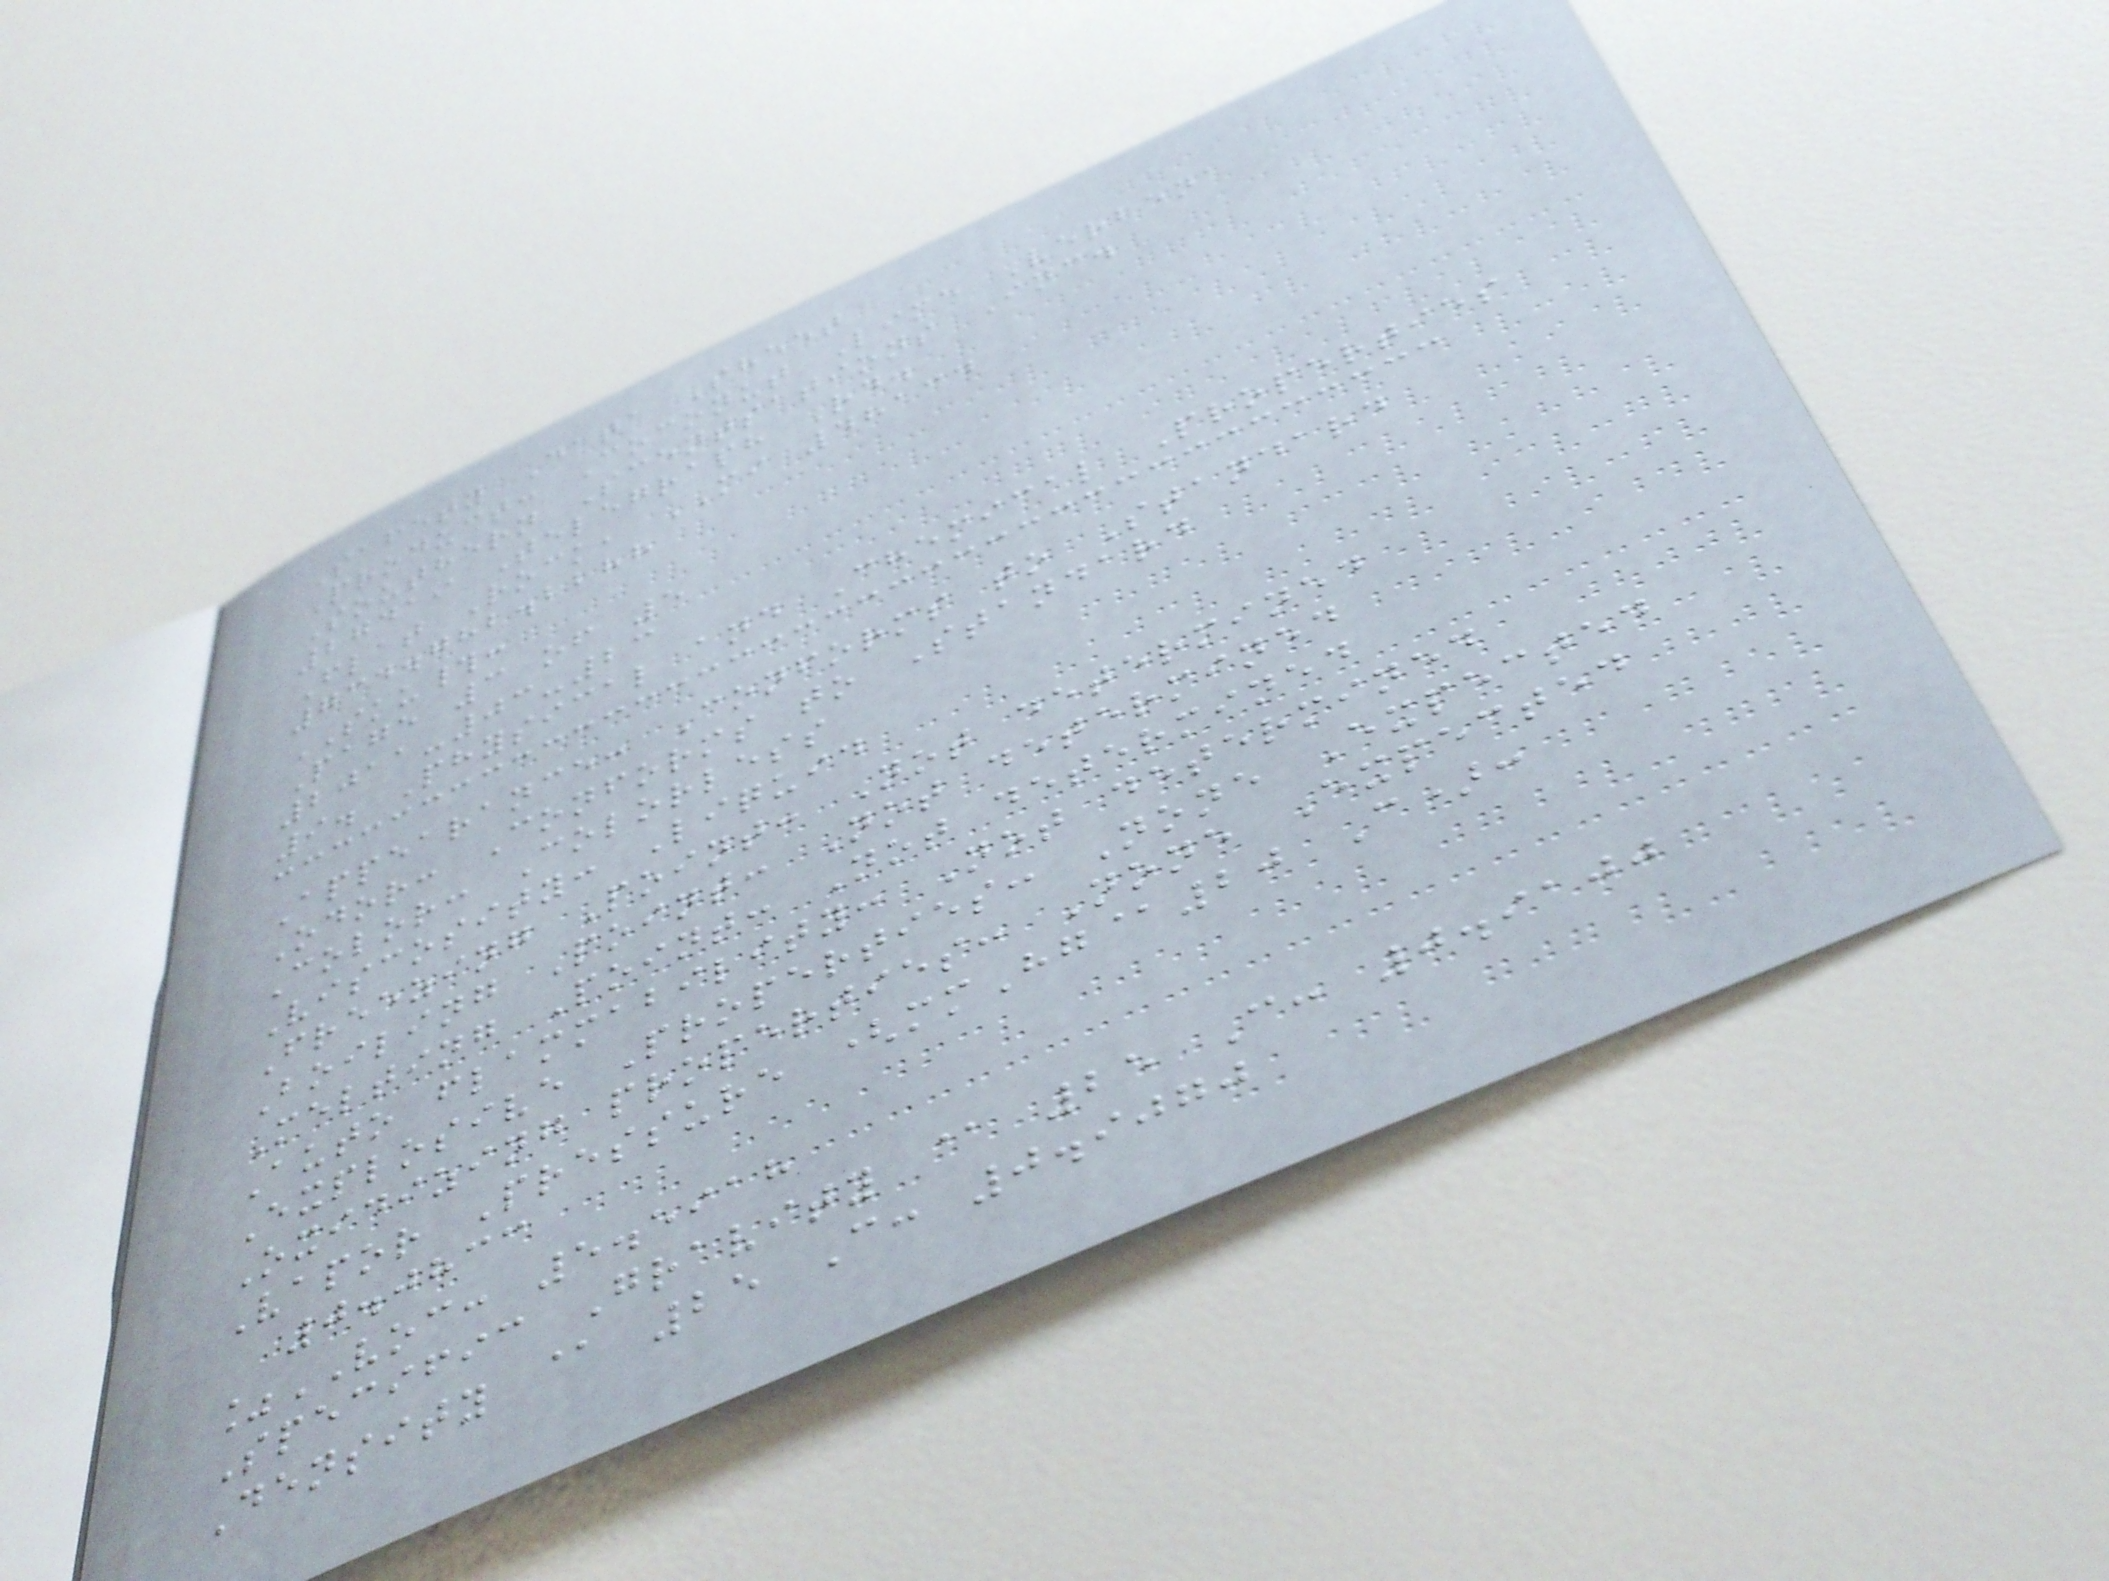Safety Data Sheet
Product: Coconut Lime Verbena
Southern Scentsations Inc.
27419 Telegraph Rd.
Flat Rock, MI 48134
734.782.2288
SKU#:
Page 3 of 5
2011-03-23
9. Physical and Chemical Properties
Appearance: Conforms to Standard
Odor: Conforms to Standard
Color: Colorless
Viscosity: Liquid
Freezing Point: Not determined
Boiling Point: Not determined
Melting Point: Not determined
Auto flammability: Not determined
Explosive Properties: None Expected
Oxidizing properties: None Expected
Vapor Pressure (mmHg@20 C):
0.0833
%VOC: 5.5918
Specific Gravity @ 25 C: 0.9100
Density @ 25 C: 0.9070
